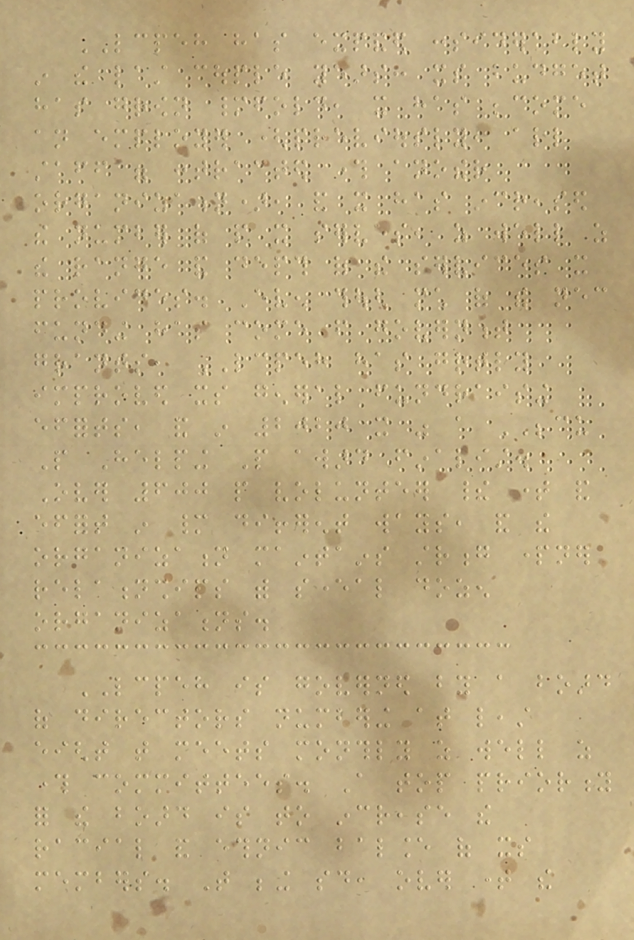LCPEH has expanded considerably
in the last couple years: its budget
has grown manyfold, it has become
an employer (previously, all
staff were contracted through another
organization), and it has increased
the number of people it serves, as well as
the range and depth of the services it
provides. Even though much of the necessary
funding has come from government
grants, LCPEH has greatly
improved its general fundraising
efforts, and in 2020 it was a BECU
People Helping People award finalist.
Over 600 people volunteer their time and
effort in many different ways, and the
organization maintains strong partner
relationships with several dozen
organizations.
LCPEH is governed by a board
of directors numbering at least
eight that meets monthly as well as
through committees. A top priority
for the board is to increase the
racial and ethnic balance of its
members. That being said, over time the
